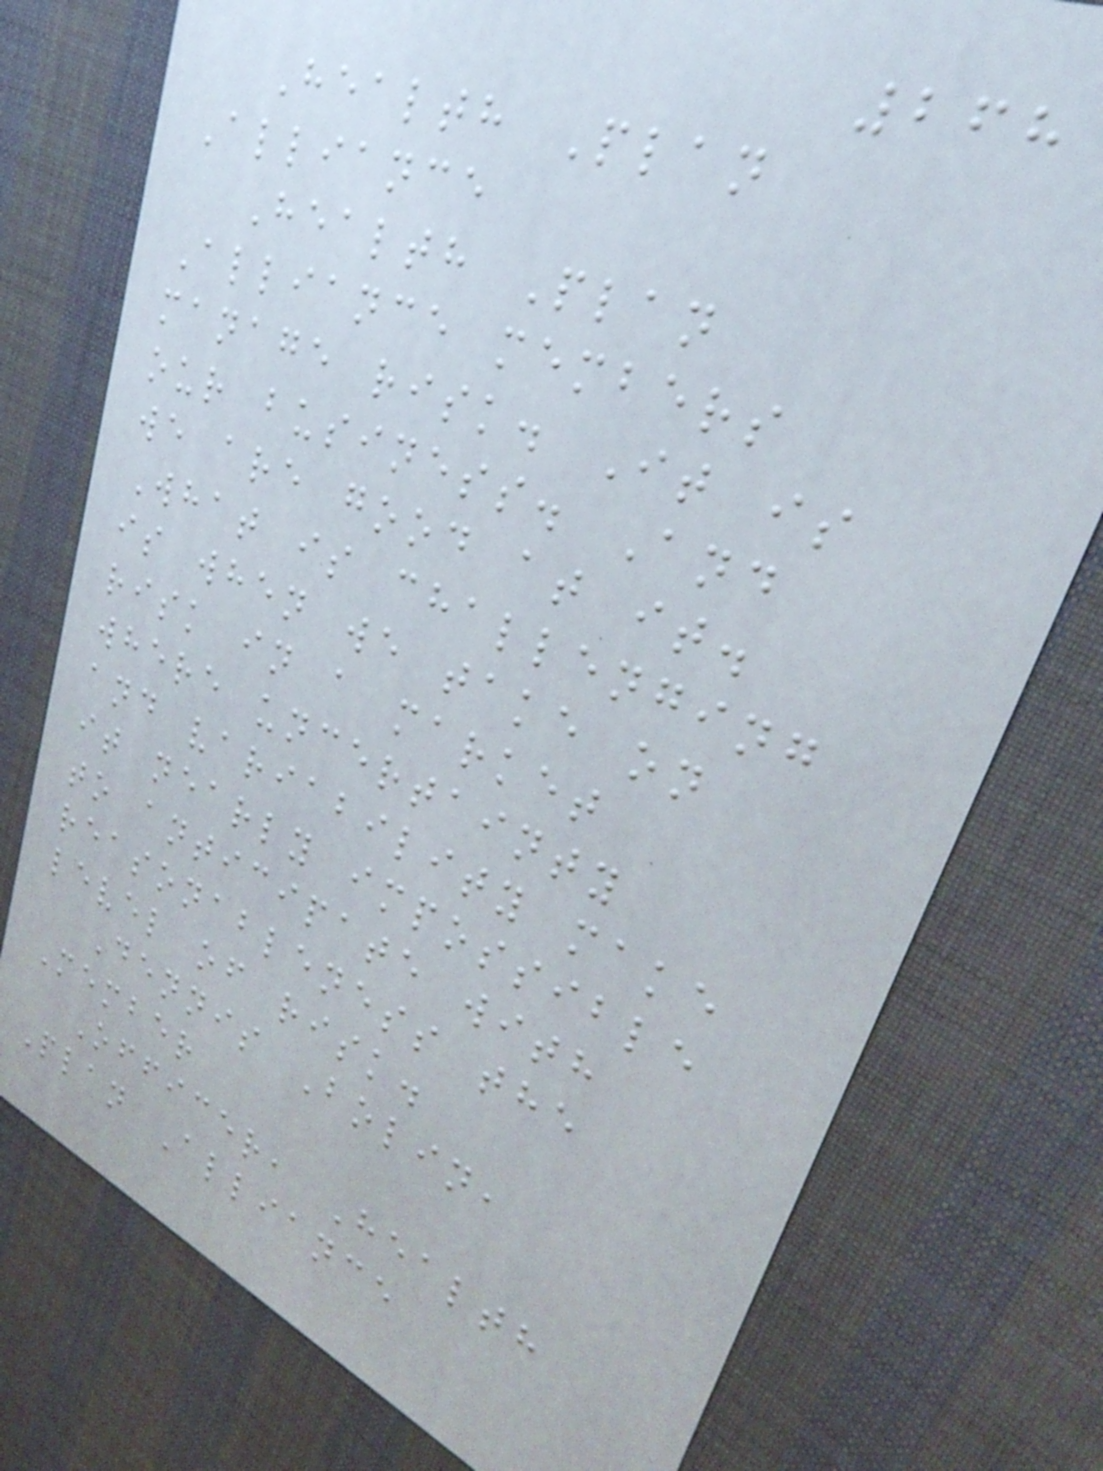268
Health Plan
Alliance
Health Plan
Alliance members
manage risk. It is
our business. And
we are good at it.
What is challenging
is when we take on
risk in a market
where uncertainty
and variability make
it nearly impossible
to anticipate with
reasonableness the
level of risk.
Dennis Bolin,
Member
Officer, Health
Plan Alliance
